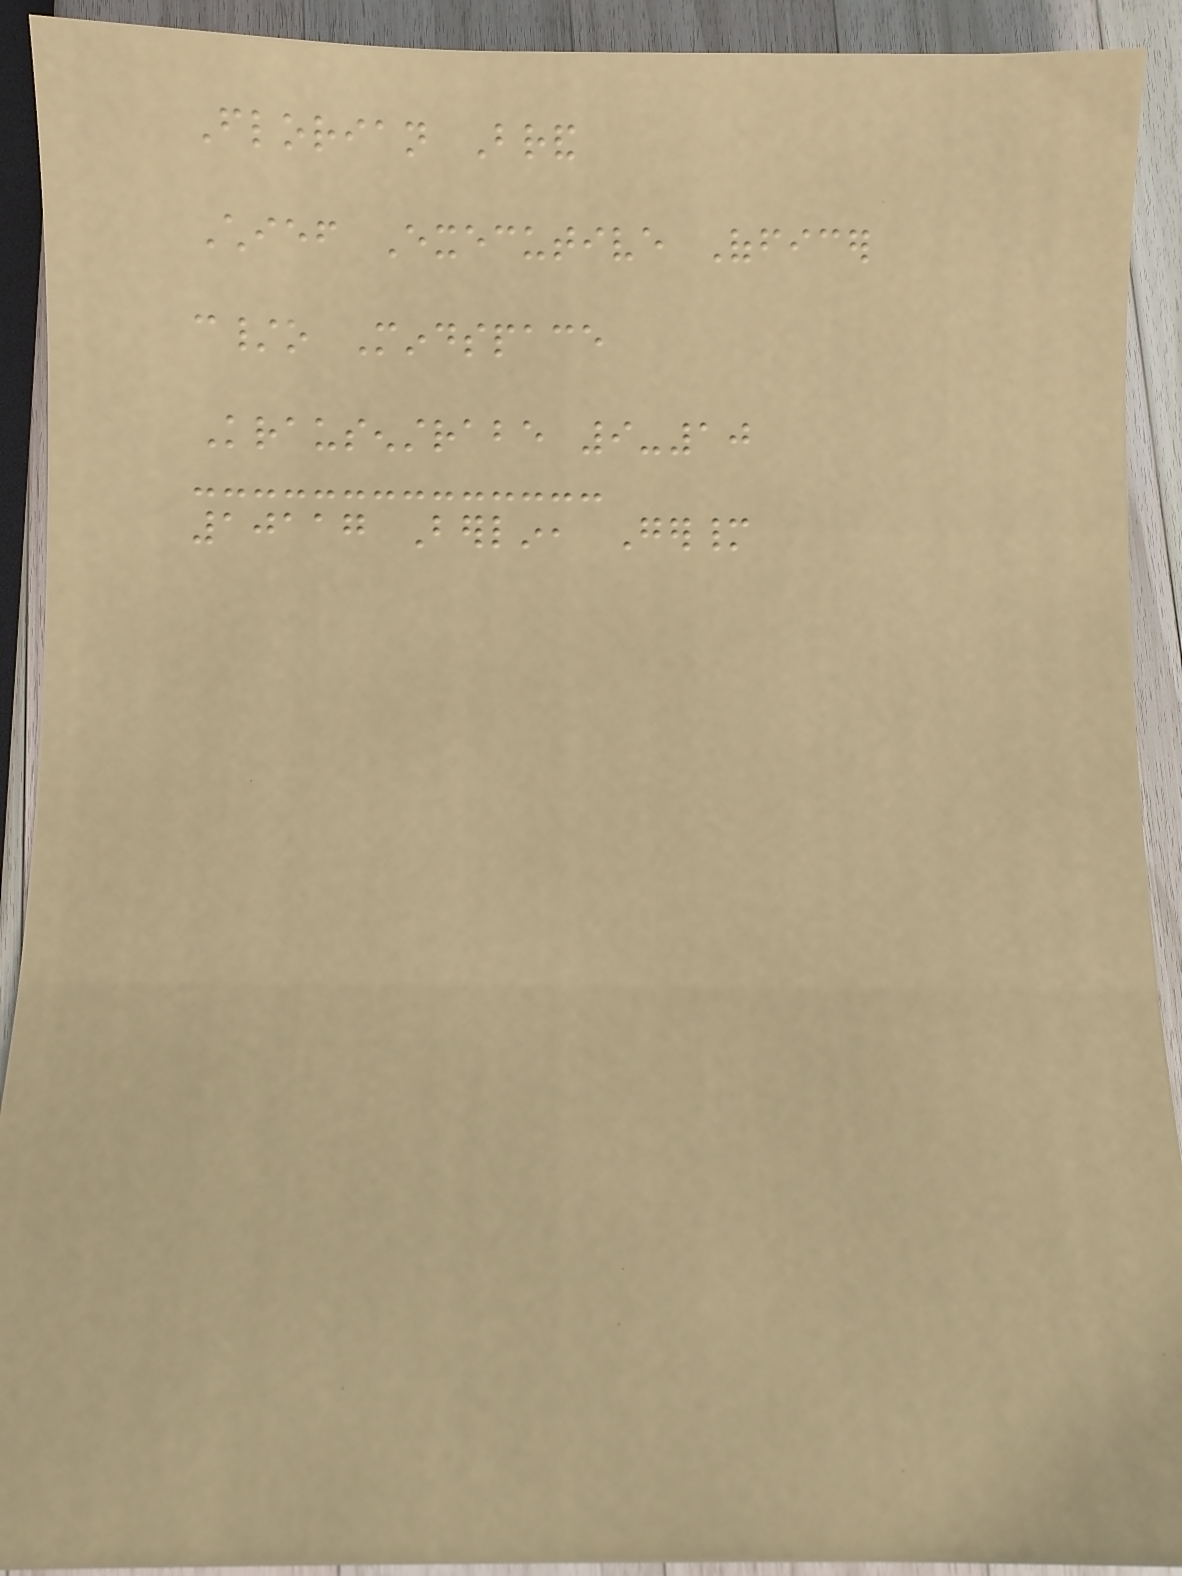Florian Brand
Chief Executive Officer
c/o Mindspace
Krausenstrabe 9-10
10117 Berlin, Germany
